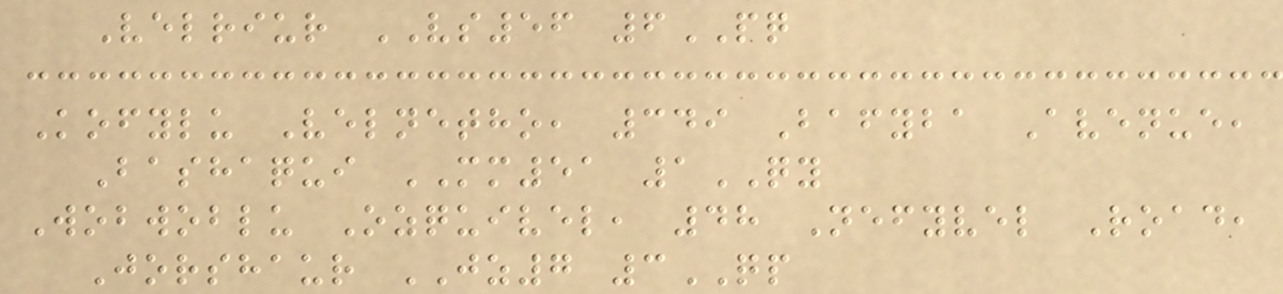Velriur VS56 6PQ
Kofylu Velnetho, 349 Bafyba Avenue,
Bashaqui MM51 1QY
Wobwoblu Ozquivel, 48 Nefyvel Road,
Jorshaur JZ7 3QP
